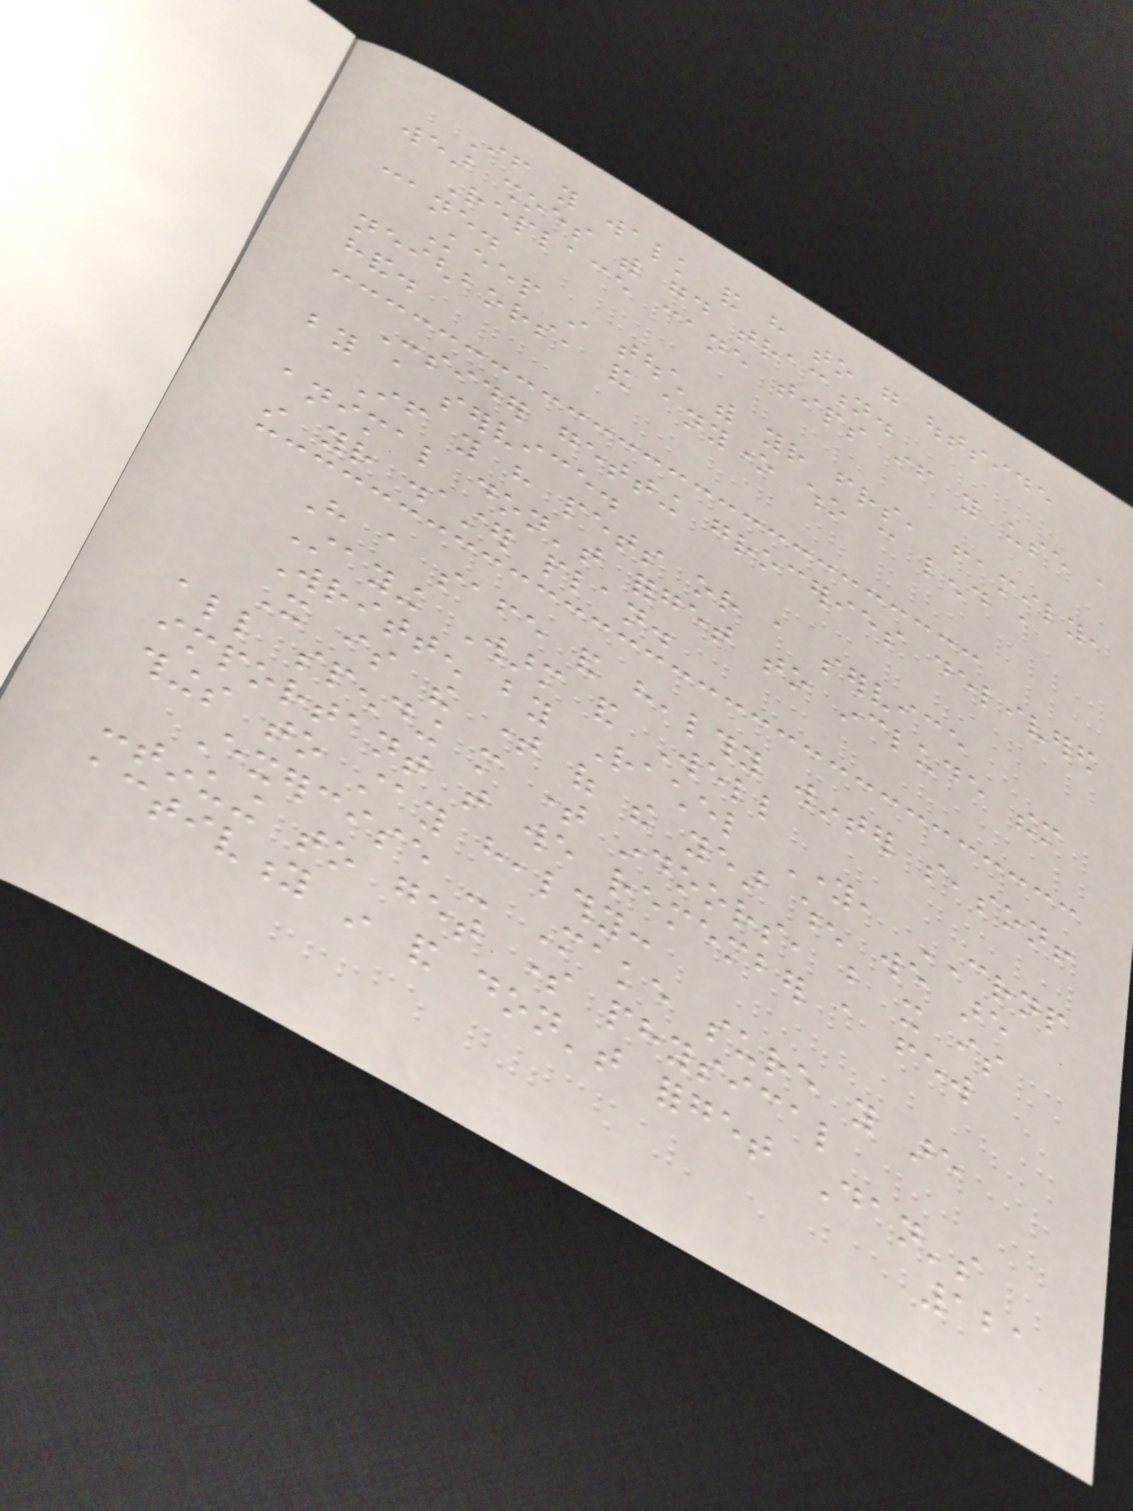If you walk and have to go outside
wear shoes with good traction.
Replace cane tips if you use a
cane.
Keep in touch with your friends, family,
neighbors, and anyone who can lend a
hand.
Consider getting groceries delivered
by a service.
If you have pets or a service
animal don't forget to include them
in your disaster plan.
Have a safe and healthy winter season!
Staying Warm and Well
Written by Rachel Young, CRNP
It is the time of the year when we are
all spending more time indoors, but it is
important that we remember a few
things to stay healthy:
Exercise - Make sure you are
continuing to get some physical
activity in and don't forget Dan's
121
